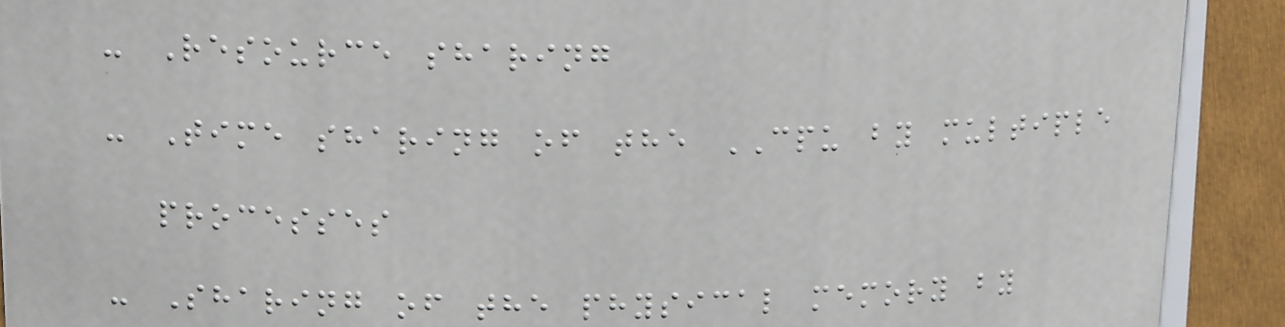- Resource sharing
- Time sharing of the CPU by multiple
processes
- Sharing of the physical memory by
